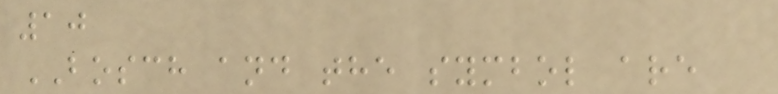10
BOSCH and the symbol are
